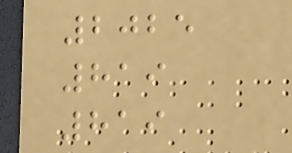2025
819
819
